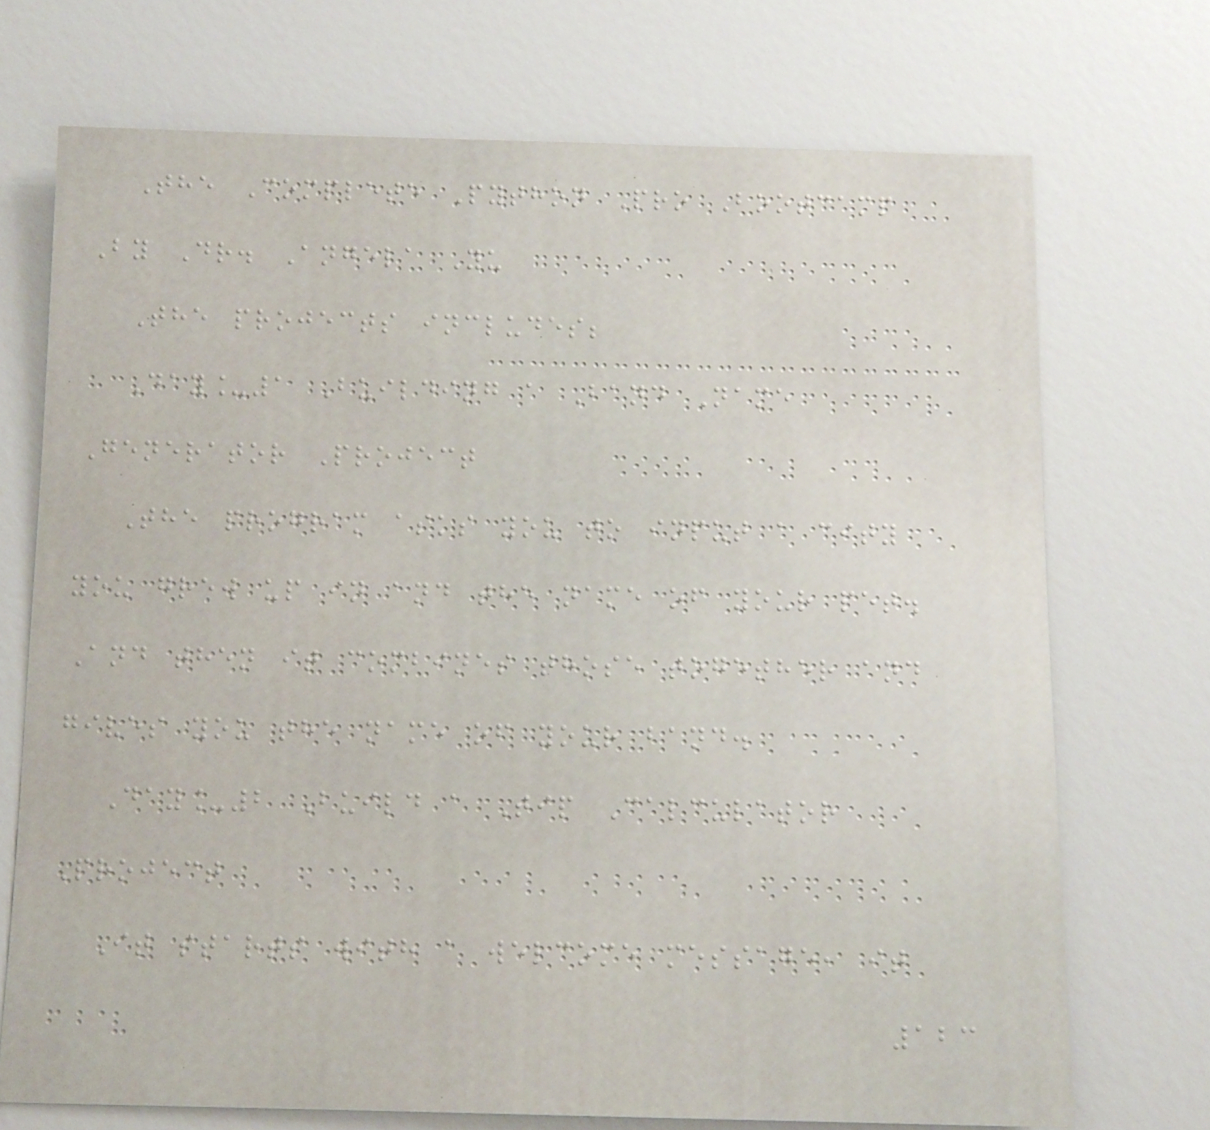The Complete Python Pro Bootcamp
By Dr. Angela Yu
The projects includes;
Day_1 Building a Band Name
Generator Project
The program asks you to input a city
you grew up in and the name of your pet.
And then it combines those together and
gives you the name of your band.
Day_2 Build a Tip Calculator
Project
It starts with a welcome message, it
123
